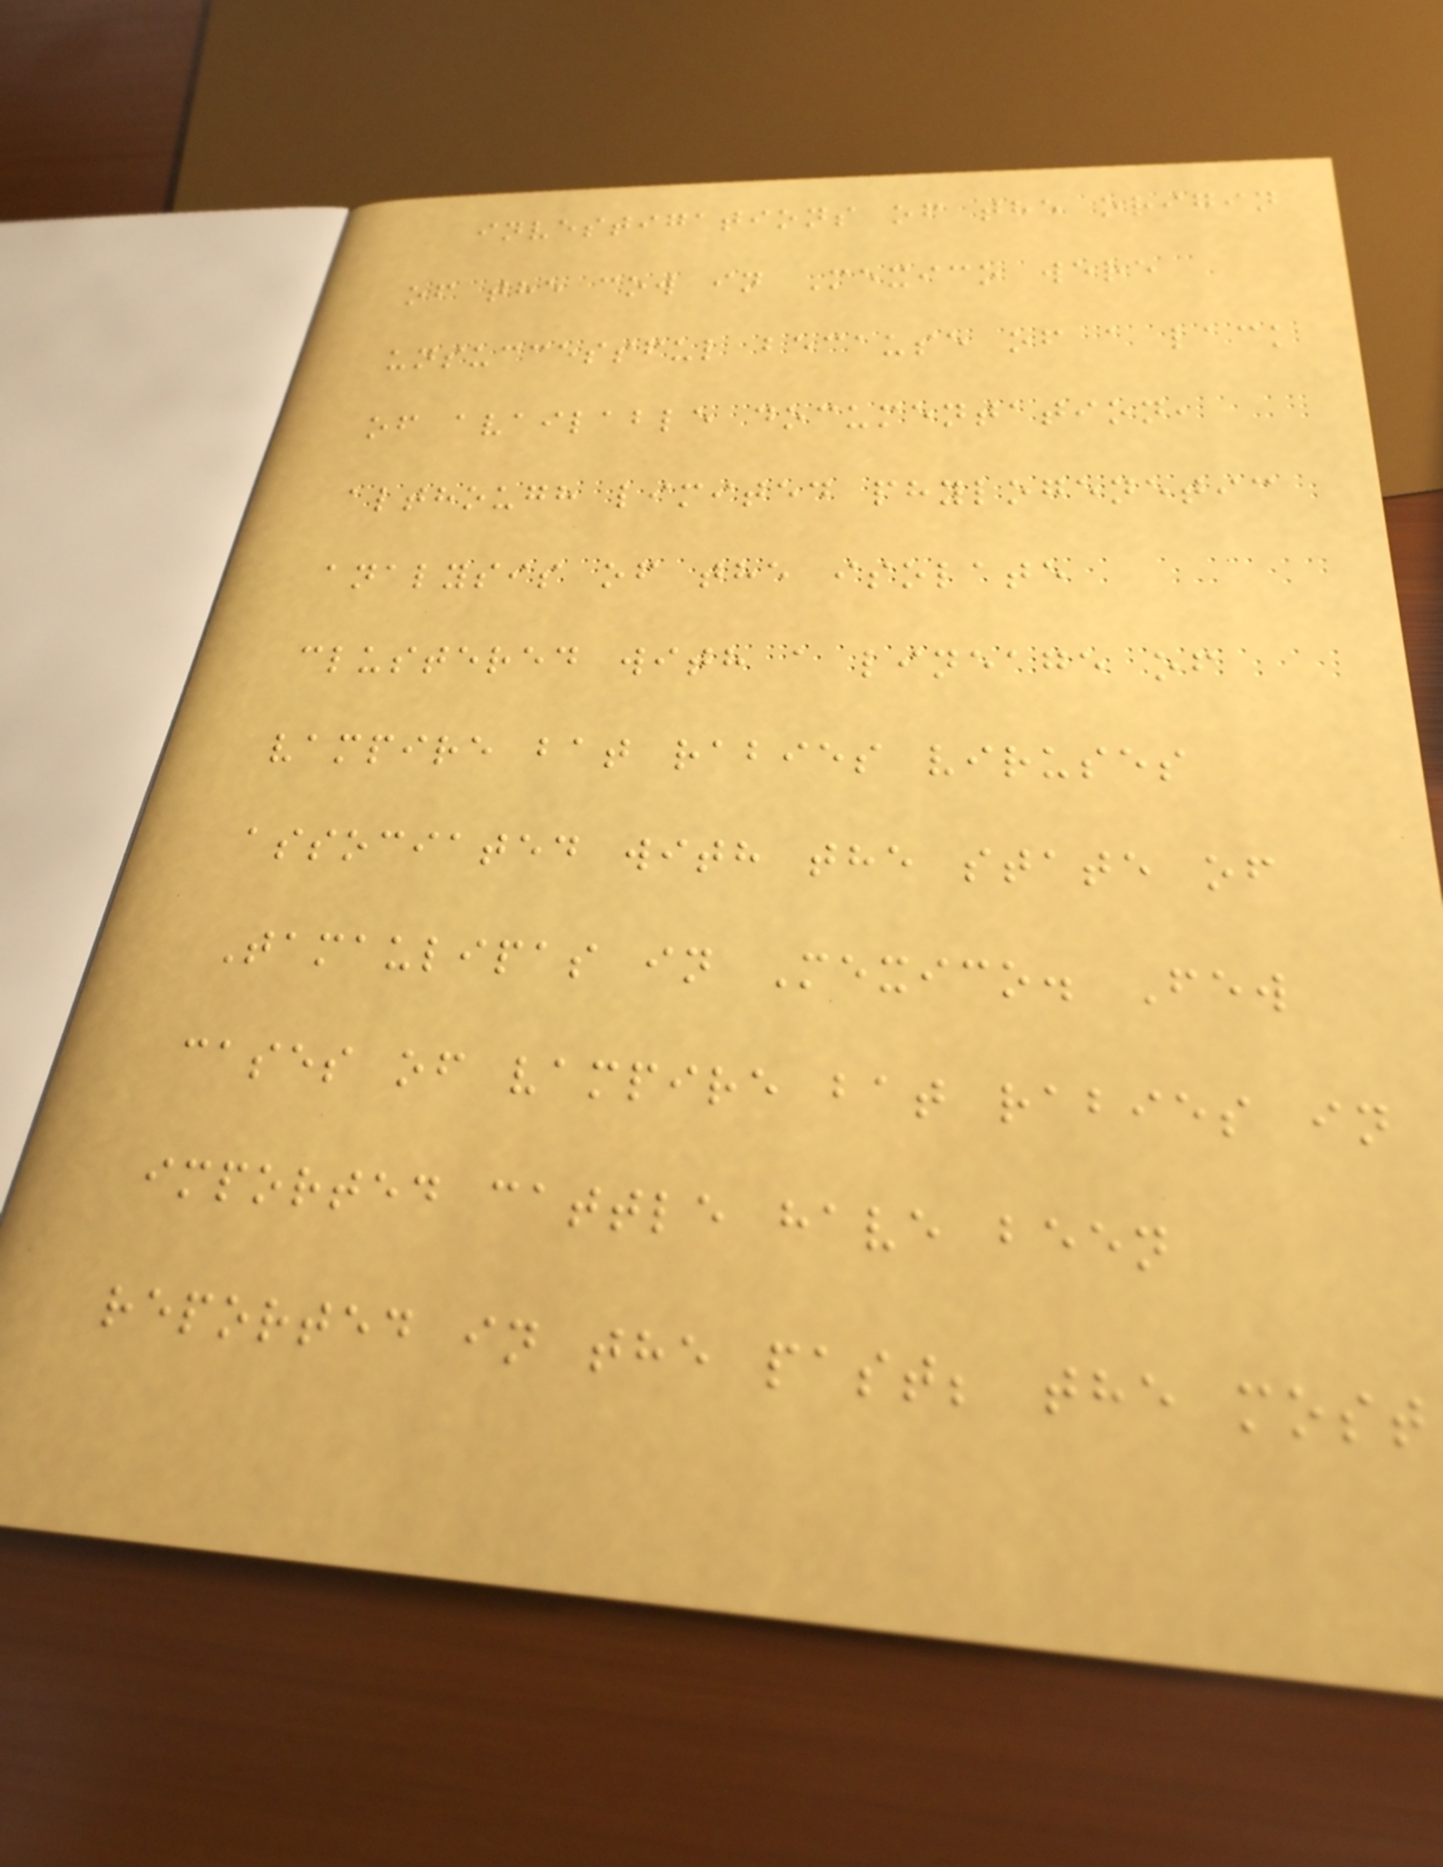investigations of the origin
of the cow in Mexico were
unsuccessful because of a lack
of available documentation,
although limited phylogenetic
analysis of the isolate
clustered with a lineage of
vampire bat rabies viruses
associated with the state of
Tamaulipas in Mexico. Few
cases of vampire bat rabies in
imported cattle have been
reported in the past; the most
